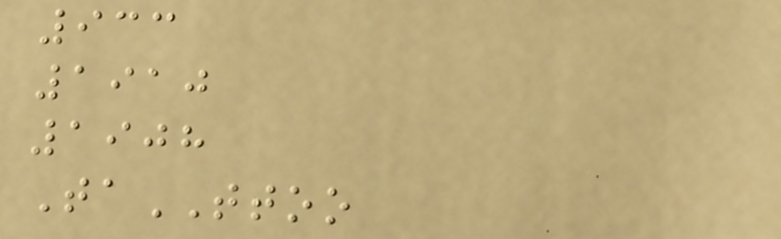933
1910
1908
TaTTOO
